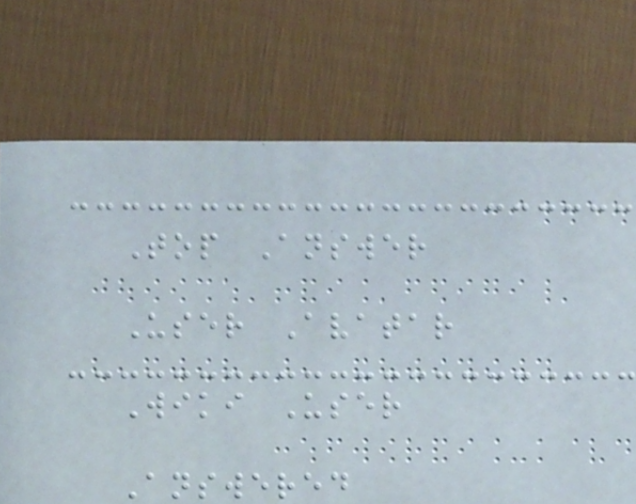Top Answer
User Avatar
Wiki User
Answered
